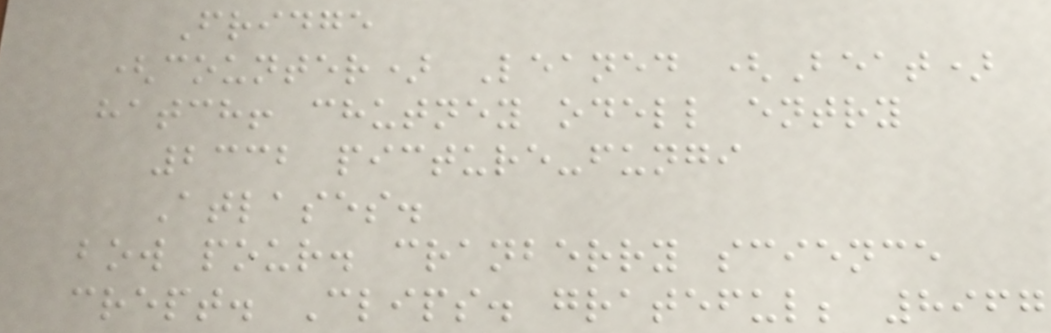Fridge
(counter) Leaned (Beat)
hatch! chutney odell entry
2332 picture-fungi
Atlases.
bow pour. cranberry science
crept. Clips. grateful; 8967
